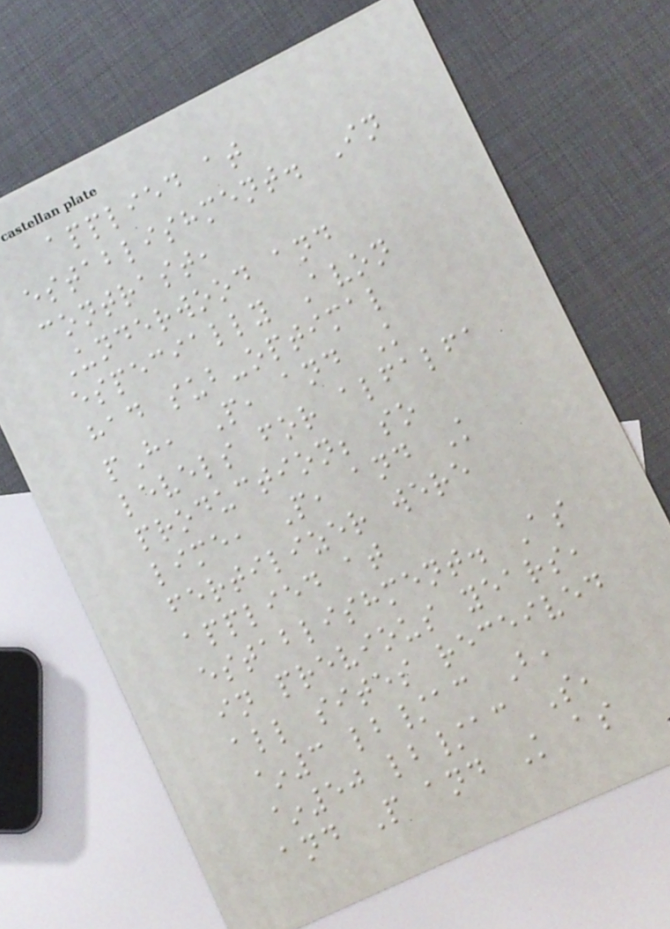applied at
establishment. In
contrast,
Underwood and
especially Avon
had sub-optimal
pH, P, and K
levels for alfalfa
production; so
lime, P, and K
fertilizer were
applied at
establishment. As
in previous years,
all sites received
~3 lb/ac B,
~50 lb/ac S,
and P and K as
